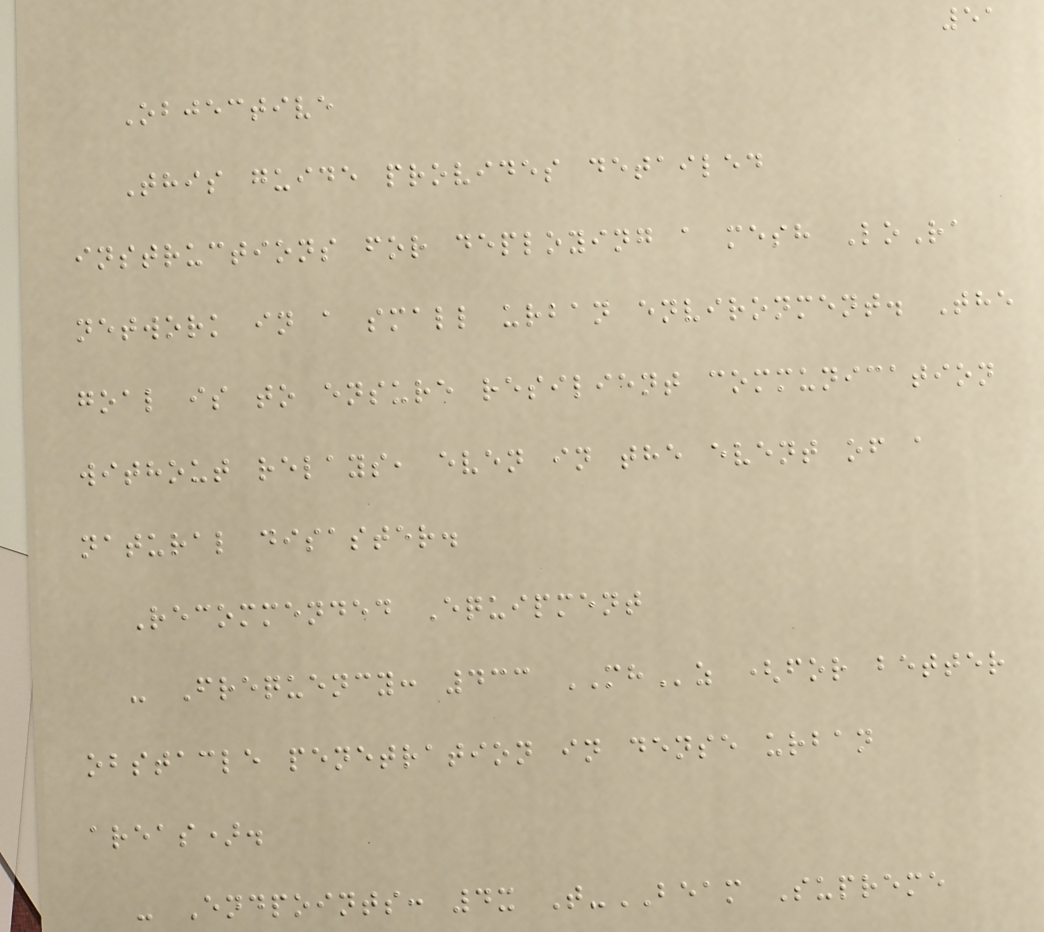51
Objective
This guide provides detailed
instructions for deploying a mesh LoRa
network in a small urban environment. The
goal is to ensure resilient communication
without relays, even in the event of a
natural disaster.
Recommended Equipment
- Frequency: 433 MHz (for better
obstacle penetration in dense urban
areas).
- Endpoints: 4x T-BEAM Supreme
